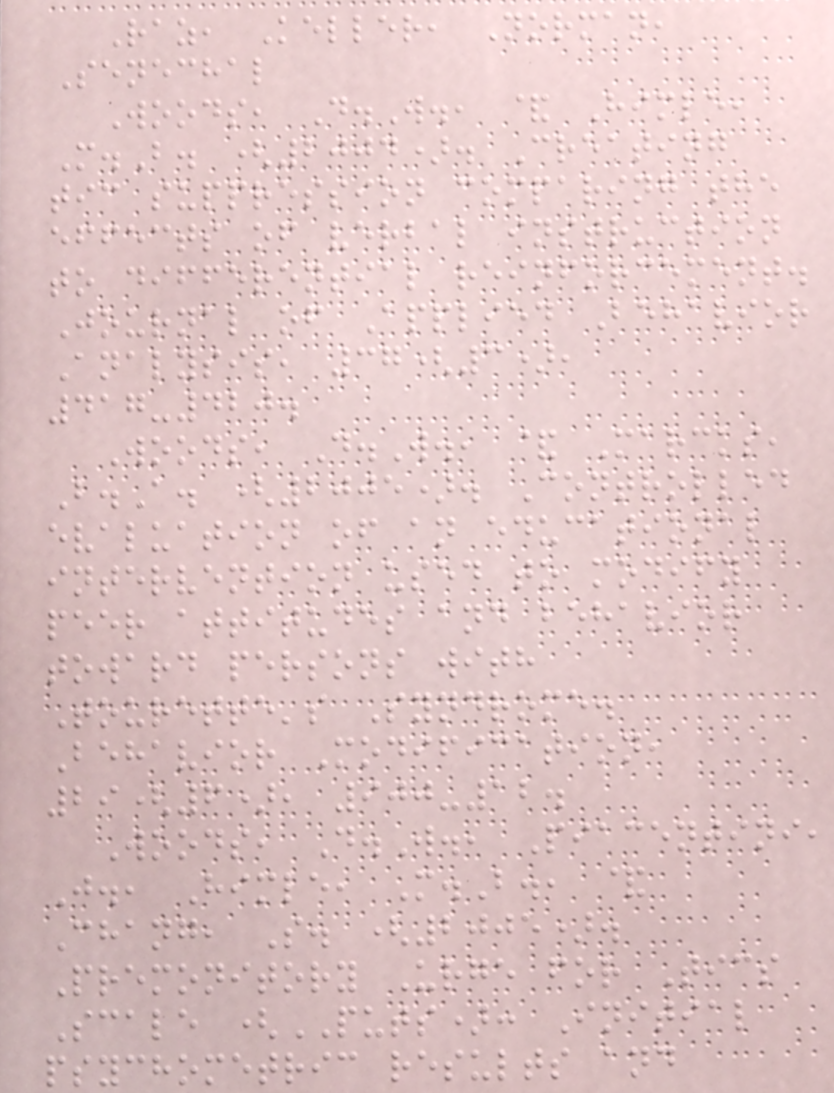Raz, Keller, Norman,
Senechal
Woods, D.W., & Himle,
M.B. (2004). Creating
tic suppression comparing the
effects of verbal instruction
to differential reinforcement.
Journal of Applied Behavior
Analysis, 37(3),
417-420.
Woods, D.W., & Marcks,
B.A. (2005). Controlled
evaluation of an educational
intervention used to modify
peer attitudes and behavior
toward persons with
Tourette's Syndrome.
Behavior Modification,
29(6), 900-12.
Woods, D.W., Piacentini,
J., Himle, M.B., &
Chang, S. (2005).
Premonitory Urge for Tics
Scale (PUTS): Initial
psychometric results and
